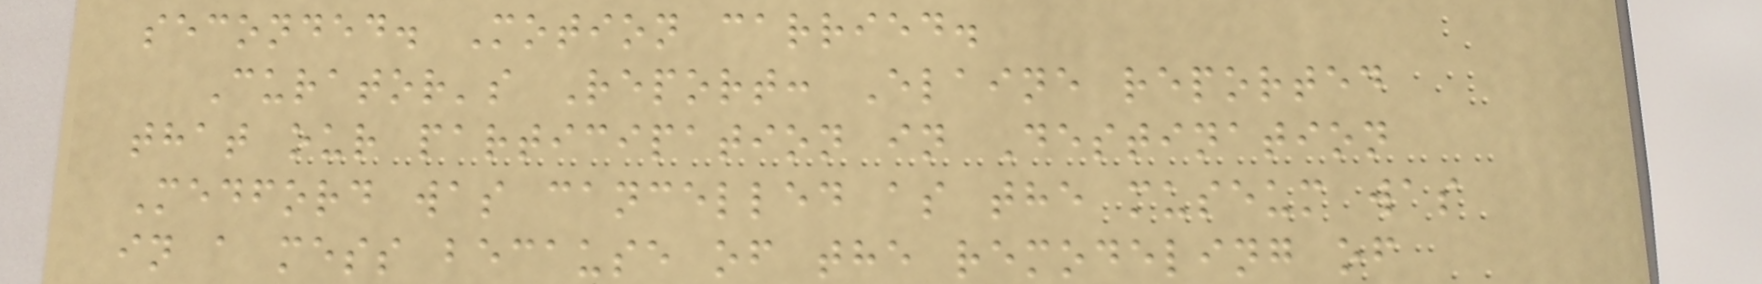seconded. Motion carried.
Curator's Report: Elaine reported
that our participation in Destination
Medford was cancelled as the museum was
in a mess because of the remodeling of
